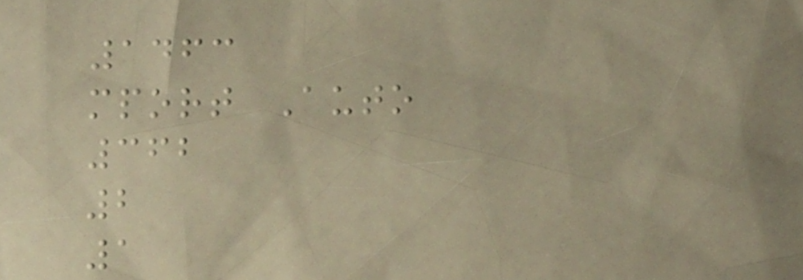1463
mport Auto
362
2
1
